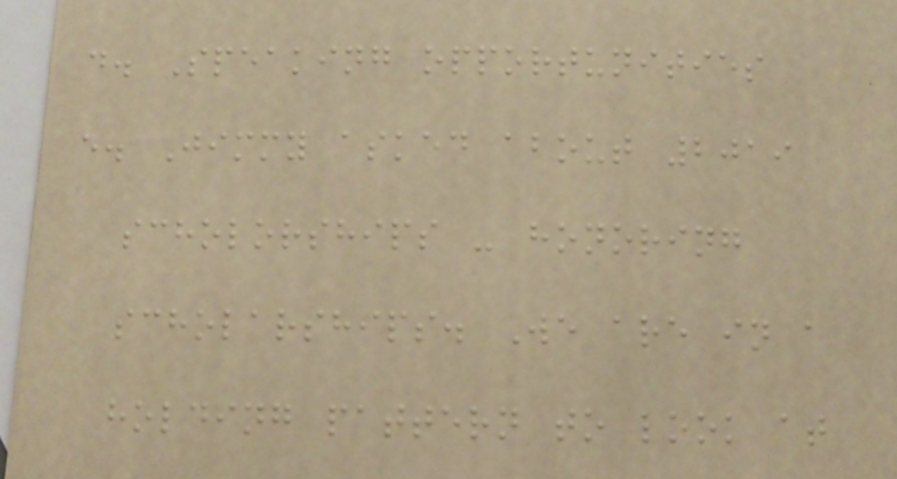d. Speaking opportunities
e. Jimmy asked about 2019
scholorships - honoring
scholarships. We are in a
holding pattern to look at
